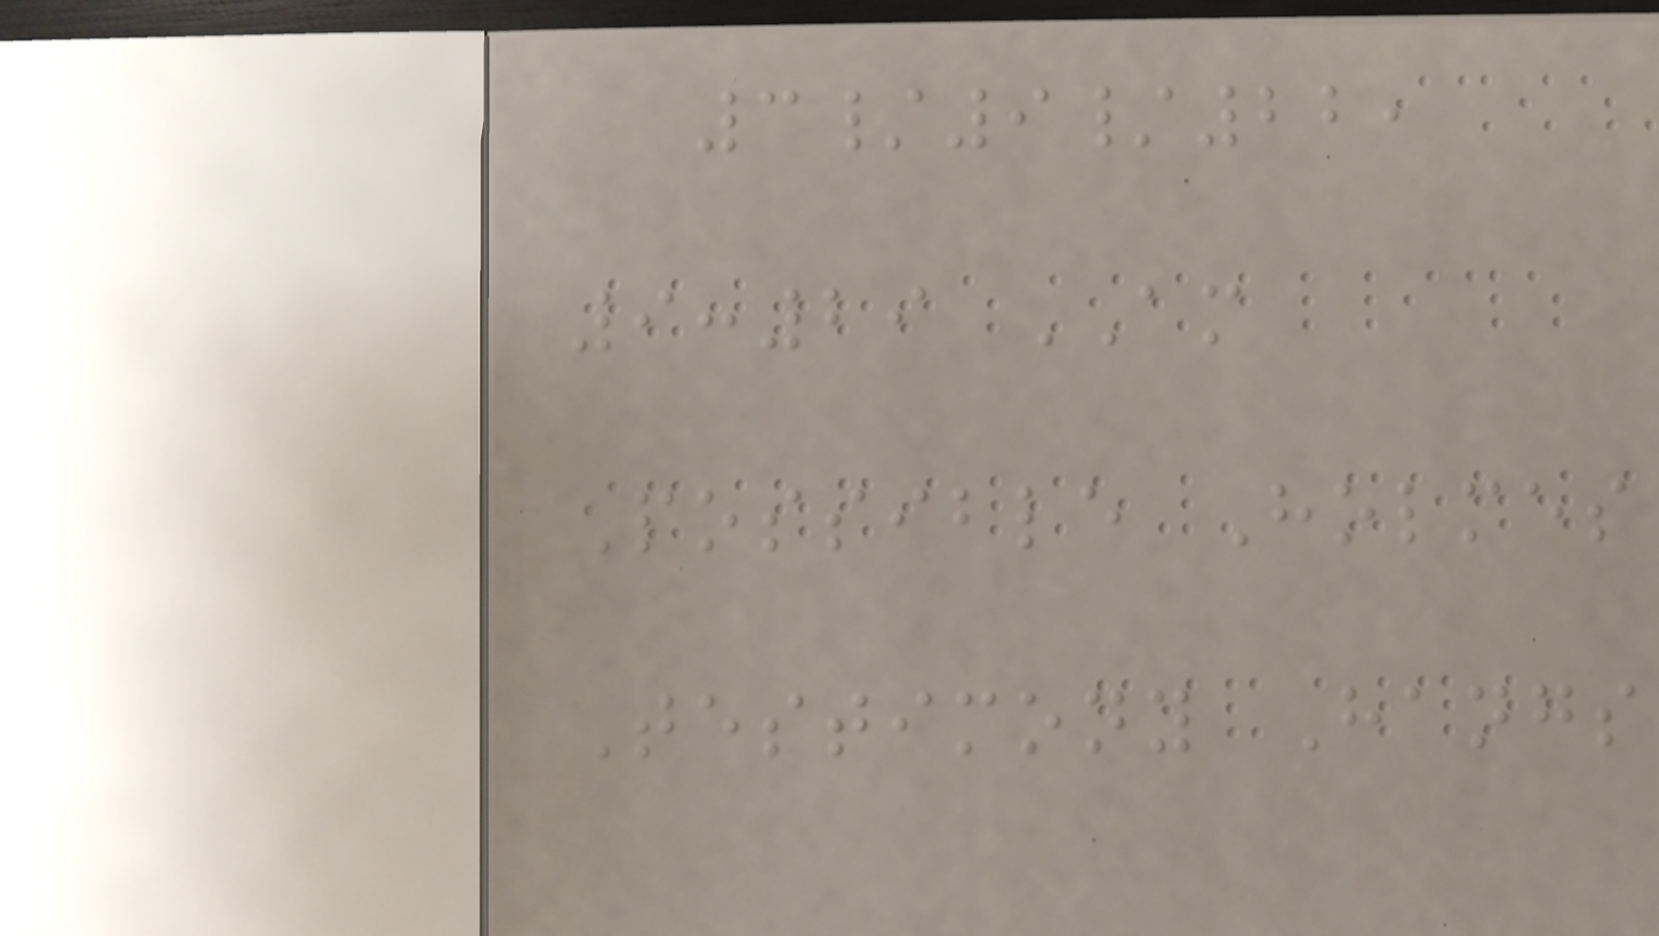3/9/22,
9:29 AM
Possible Holmes
Testimony Hangs
